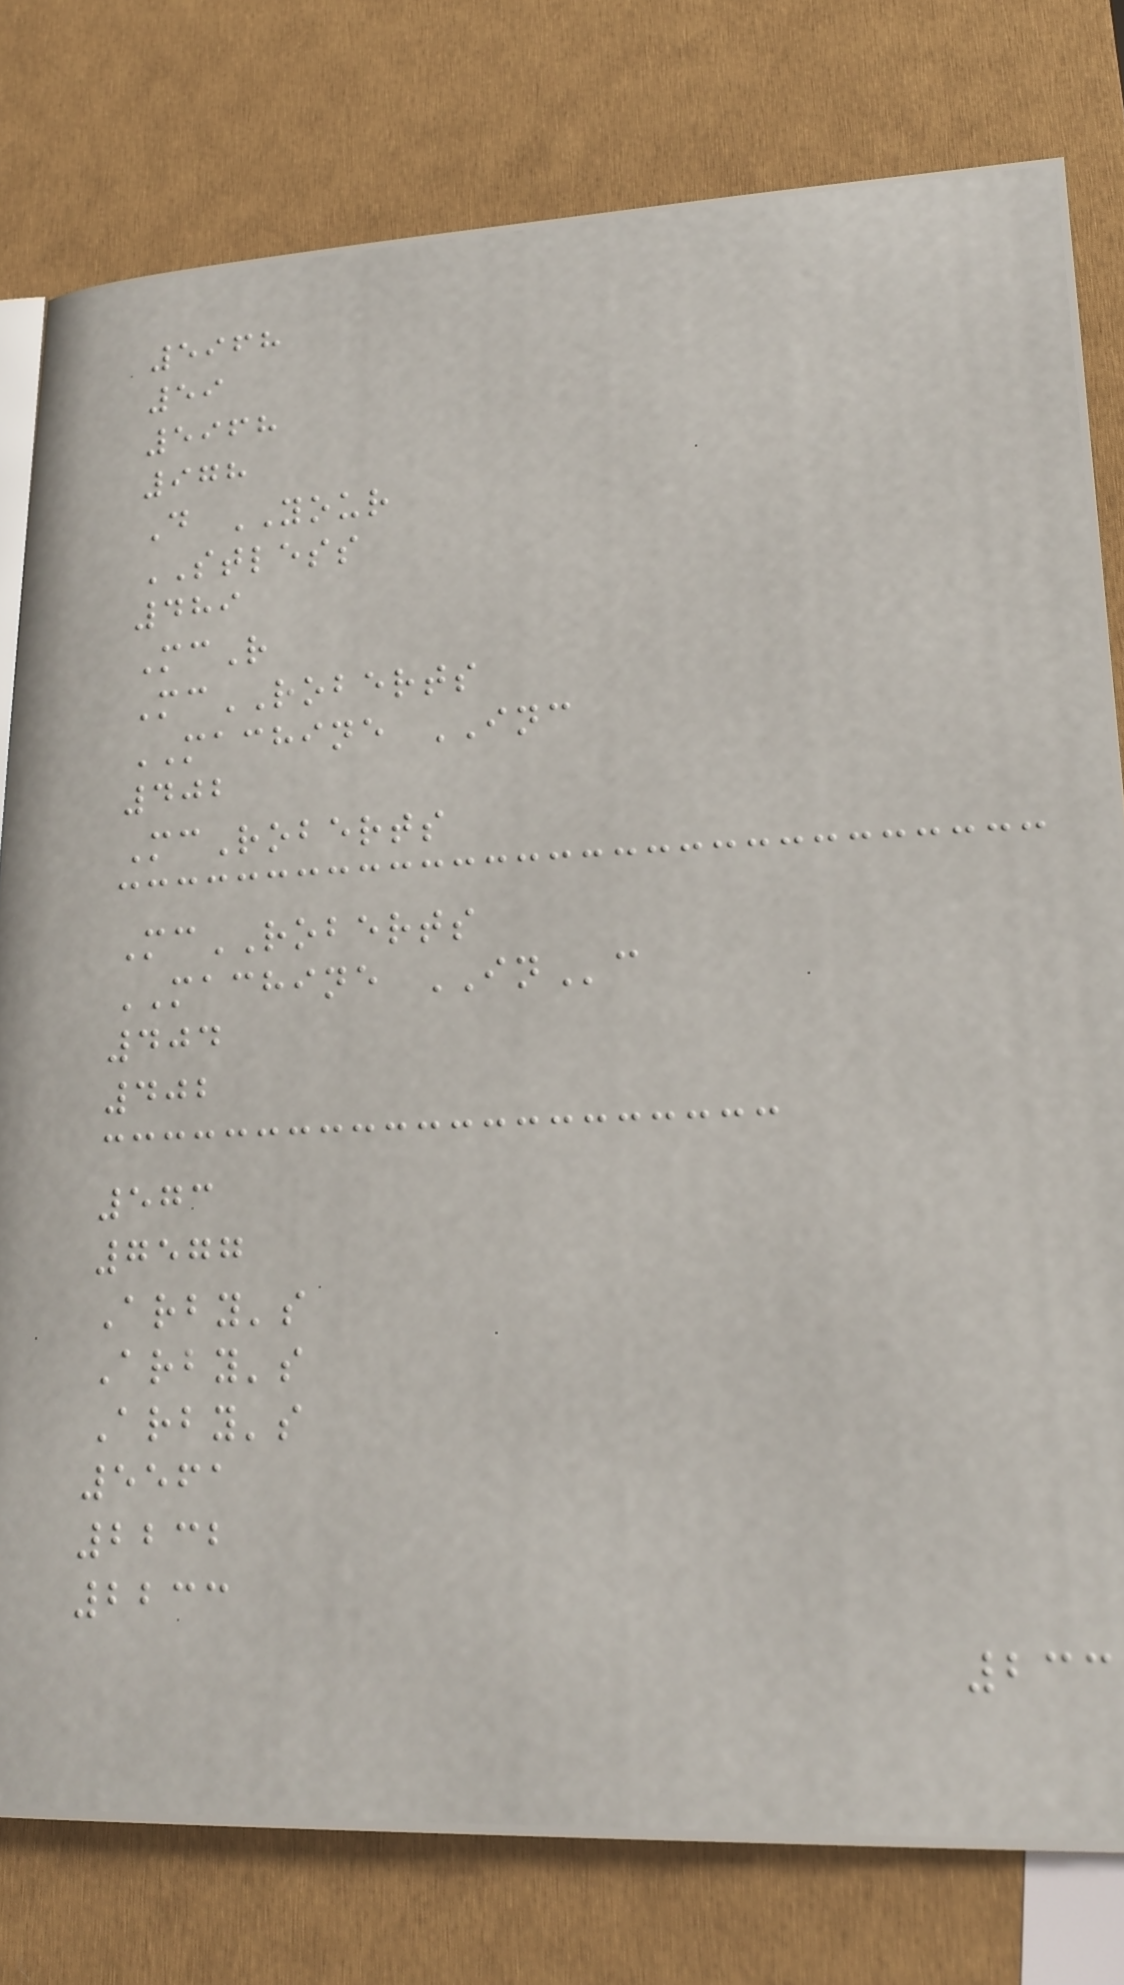5968
59
5968
978
D YOUR
STLESS
489
McR
McROBERTS
MACHINE INC
402
McRoberts
McROBERTS
MACHINE INc
404
402
573
7577
Arby's
Arby's
Arby's
5561
2232
2233
233
